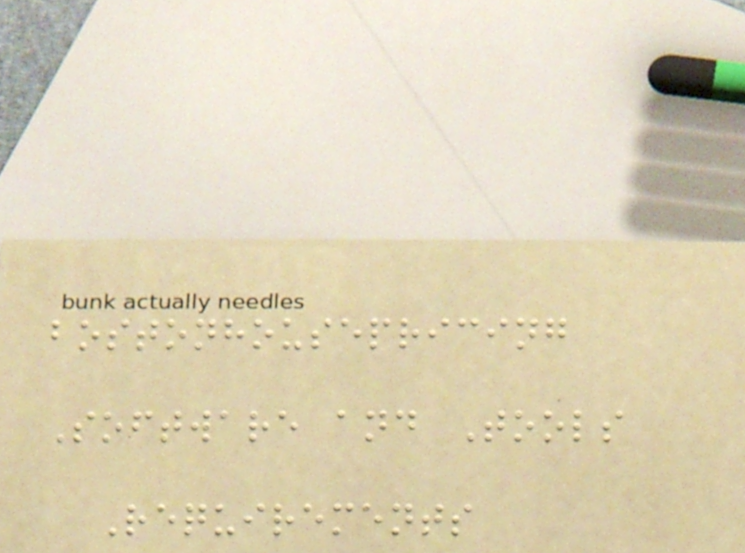bostonhousepricing
Software and Tools
Requirements
